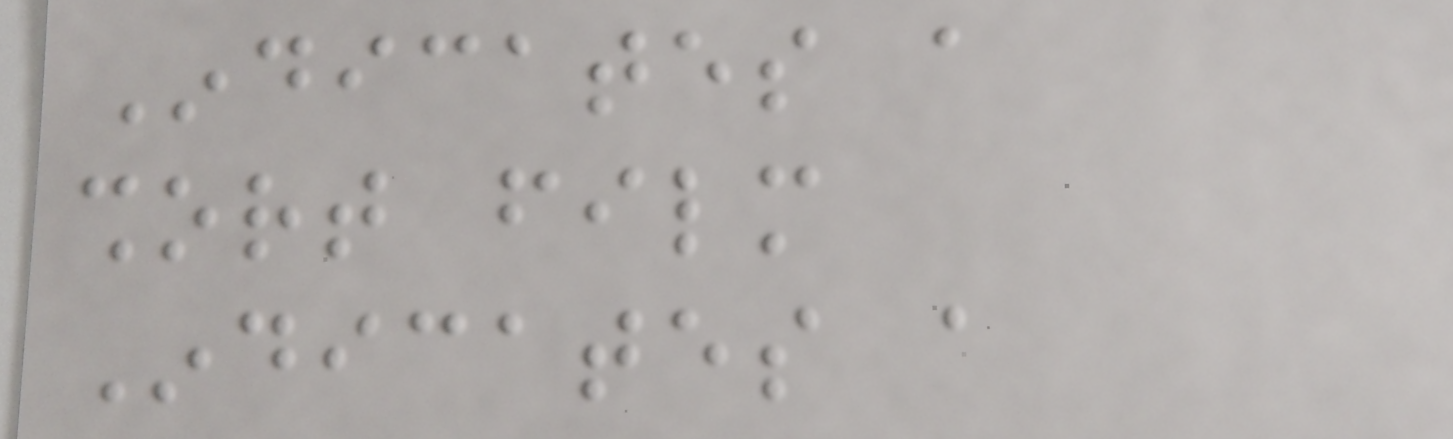Indicates a
short film
Indicates a
